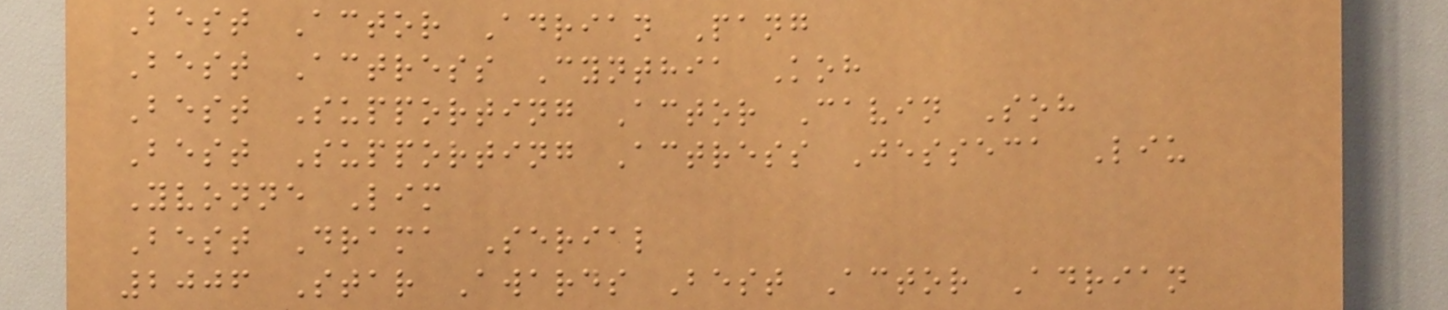Best Actor Adrian Pang
Best Actress Cynthia Koh
Best Supporting Actor Cavin Soh
Best Supporting Actress Jesseca Liu
Yvonne Lim
Best Drama Serial
2006 Star Awards Best Actor Adrian
